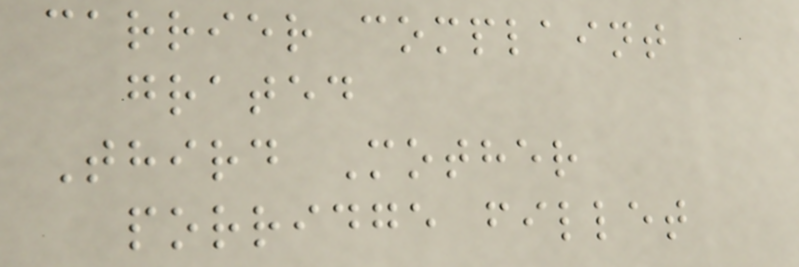carrier complaint
grated
Third Mother
porridge fillet
